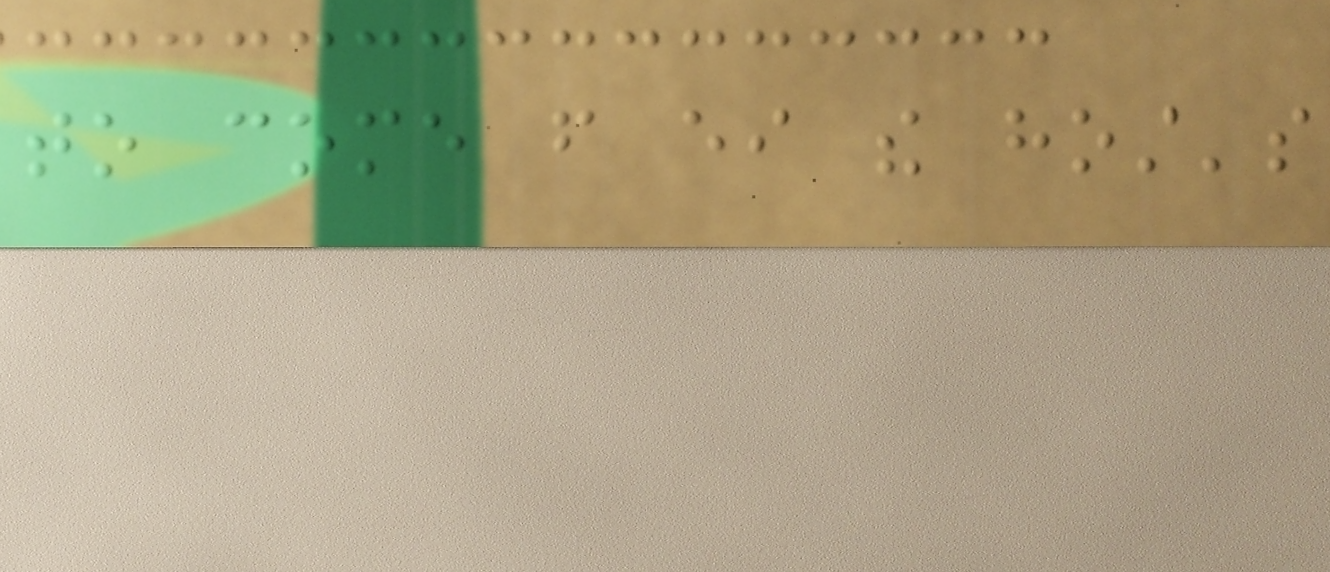to come from either the host's
